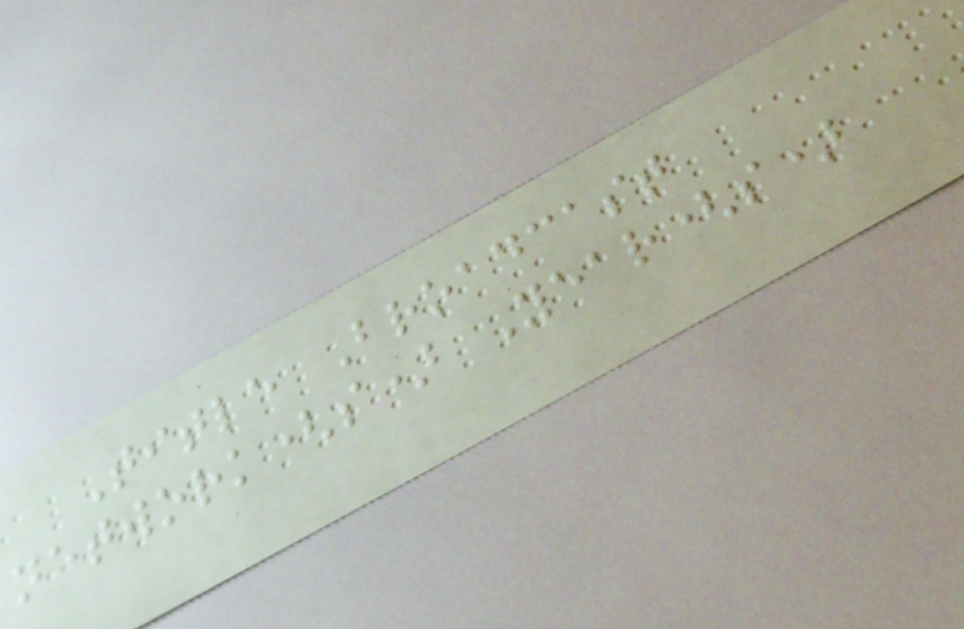Title Broadcast
network(s) Year(s)
